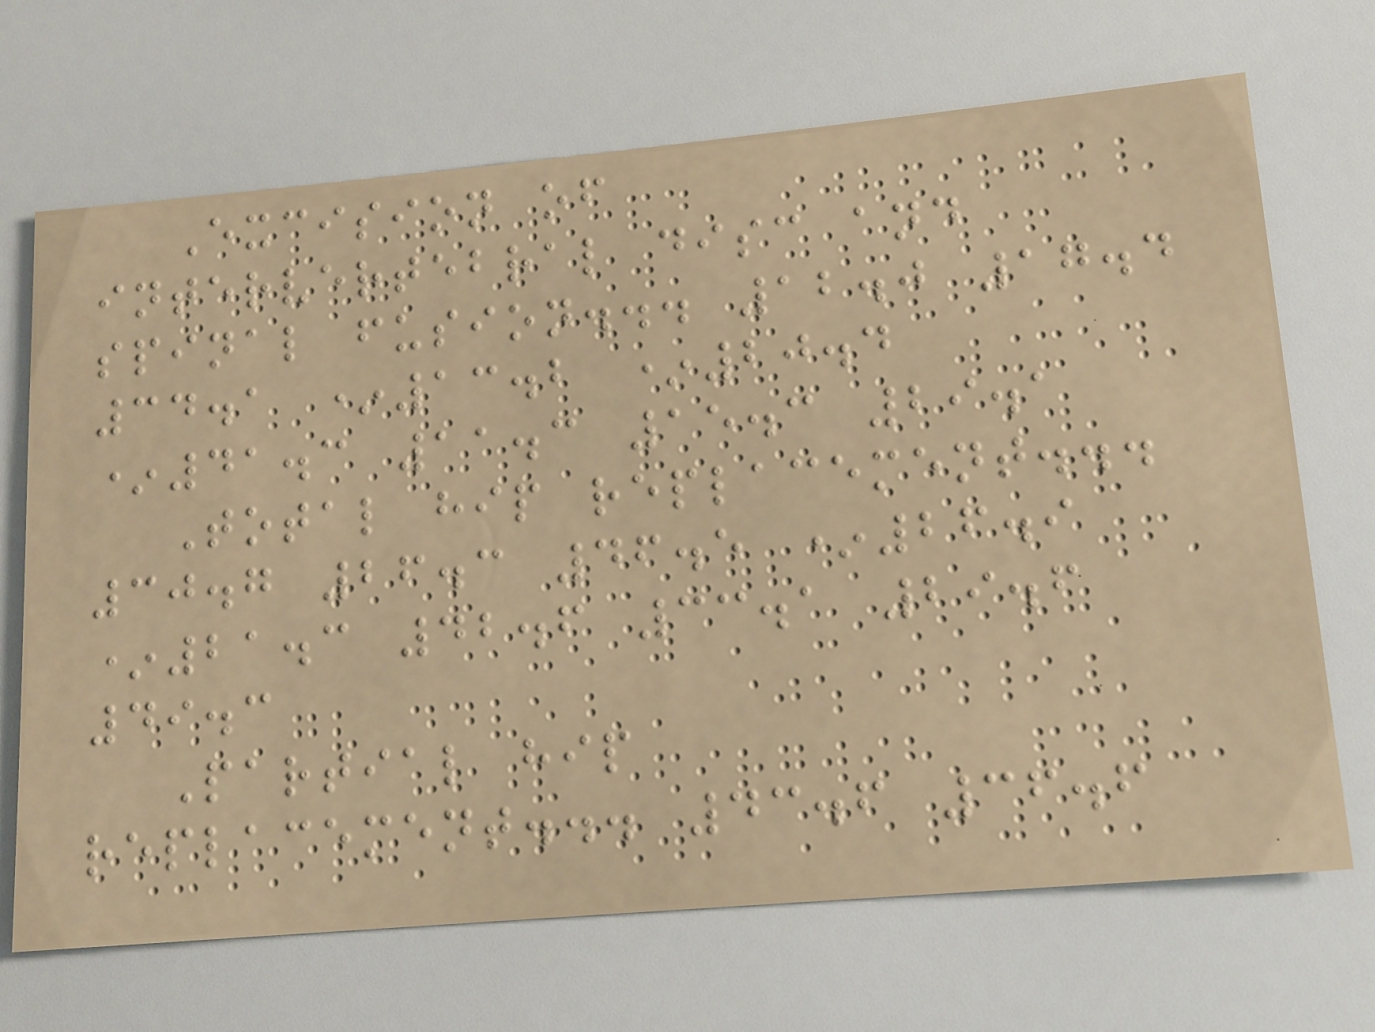Excision of
intervertebral disc and
spinal fusion... 12.0 17.4
34.1 *13.2 *20.4
*41.3 11.3 15.3 29.1
Total hip replacement...
30.7 26.3 46.5 *26.9
*21.3 42.6 33.1 29.6
49.3
Partial hip
replacement... 43.6 36.6
